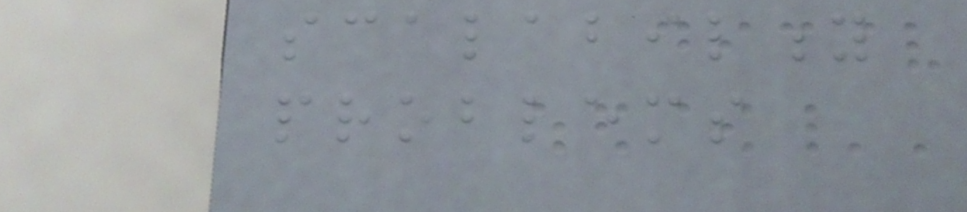scalability
problems
